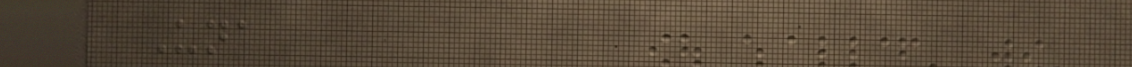Una
